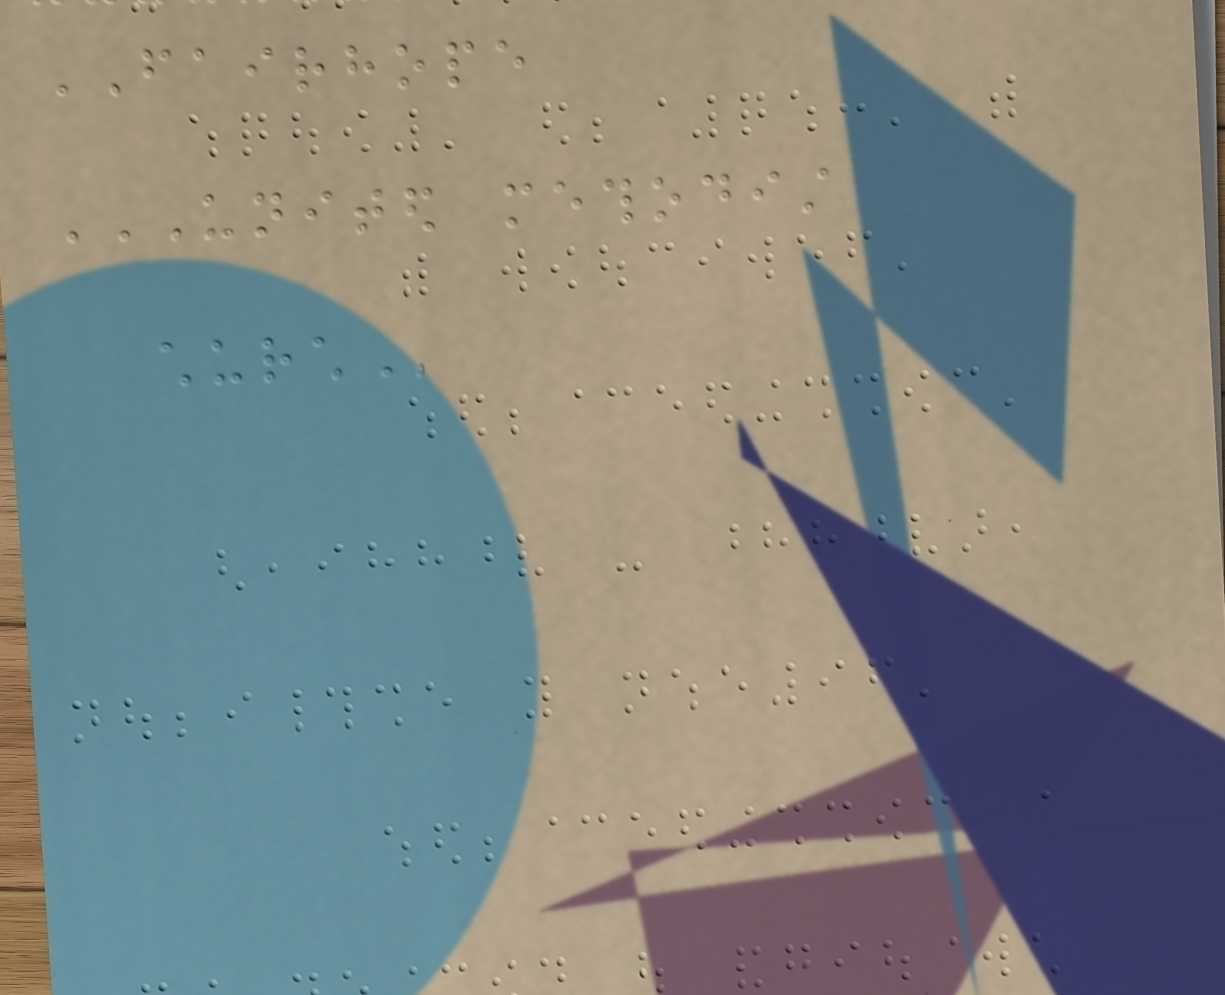FAIRHOPE
UNITED METHODIST
CHURCH
